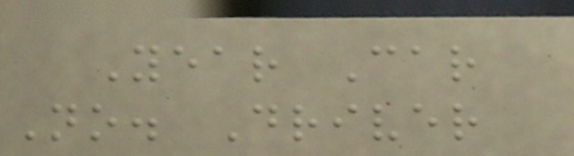Year Car
No. Driver
